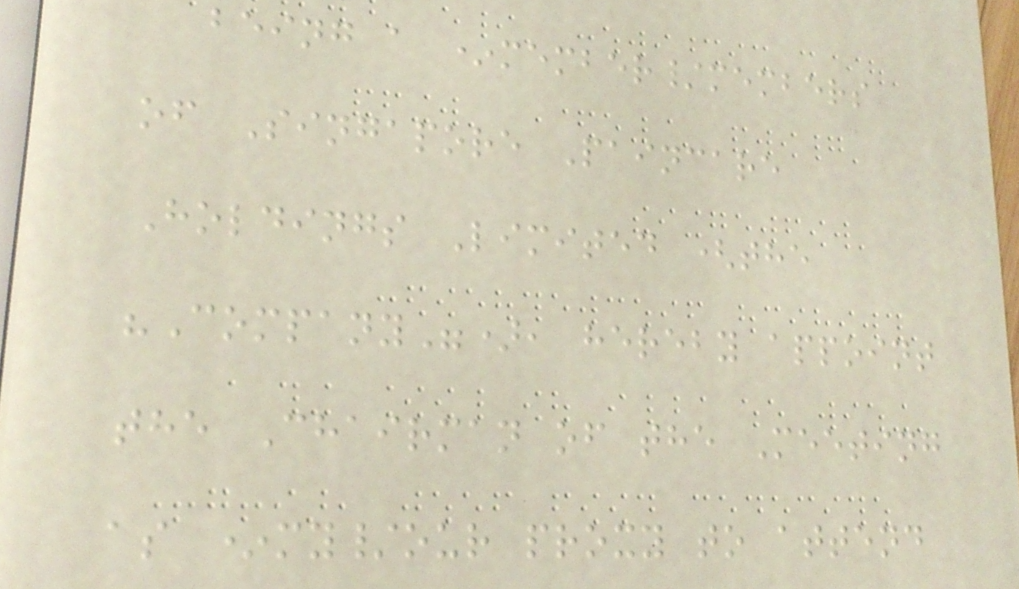being a *member/members
of Singapore Paincare
Holdings Limited (the
"Company"), hereby appoint
the Chairman of the Meeting
as *my/our proxy to attend
